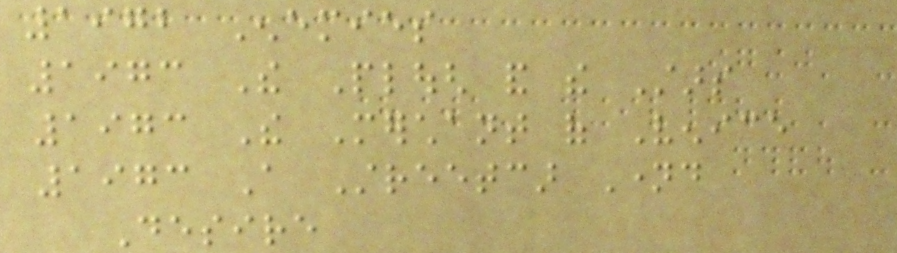1972 Enemies
1973 The Plough and the Stars
1973 The Merchant of Venice
1973 A Streetcar Named
Desire
